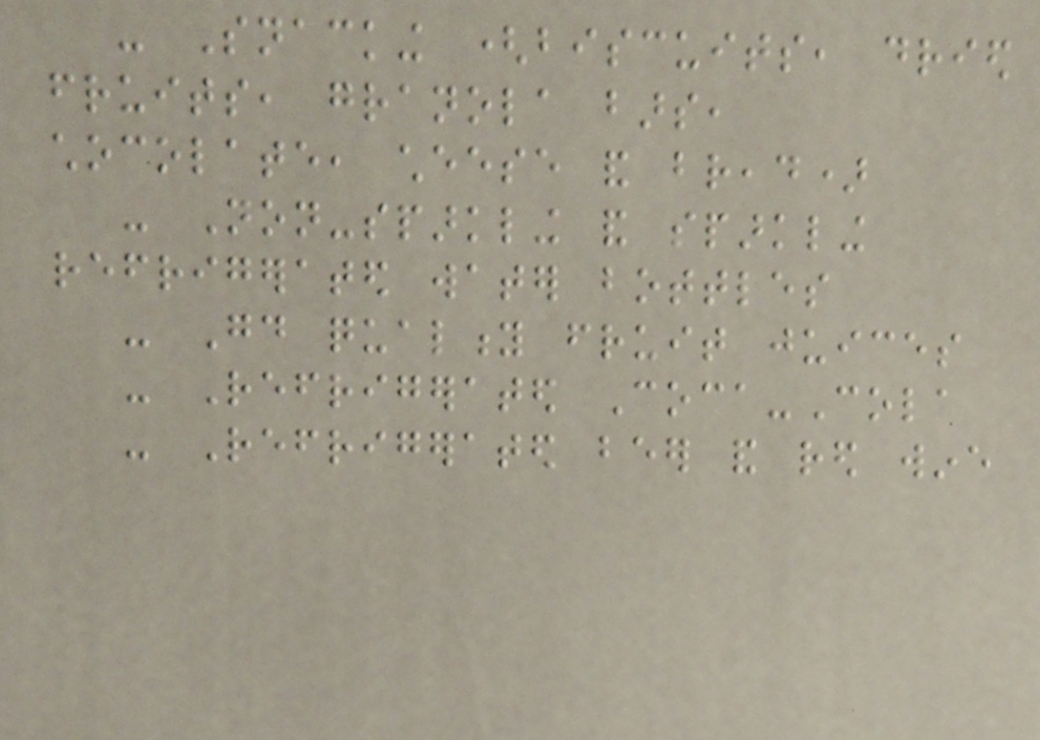- Snacking (biscuits, dried
fruits, granola bars,
chocolate, cheese and bread)
- Non-sparkling and sparkling
refrigerated water bottles
- Good quality fruit juices
- Refrigerated Coca-Cola
- Refrigerated beer and red wine
